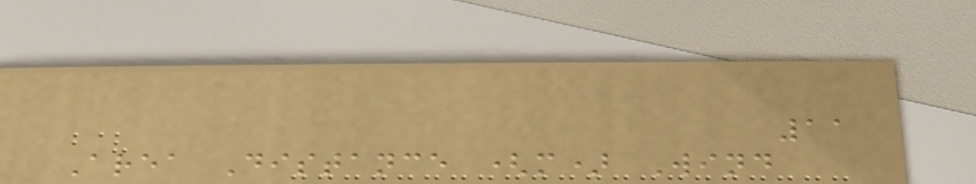11
Area Distance (m) Wind
